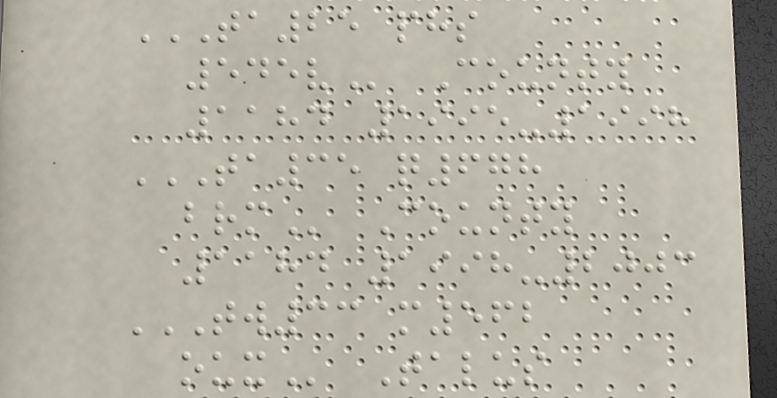TA25 PHS
545V County
1184 1995-1998
TA35 Q678
BRM County
1184 1998-2003
TW33 M562
OUX Talus
